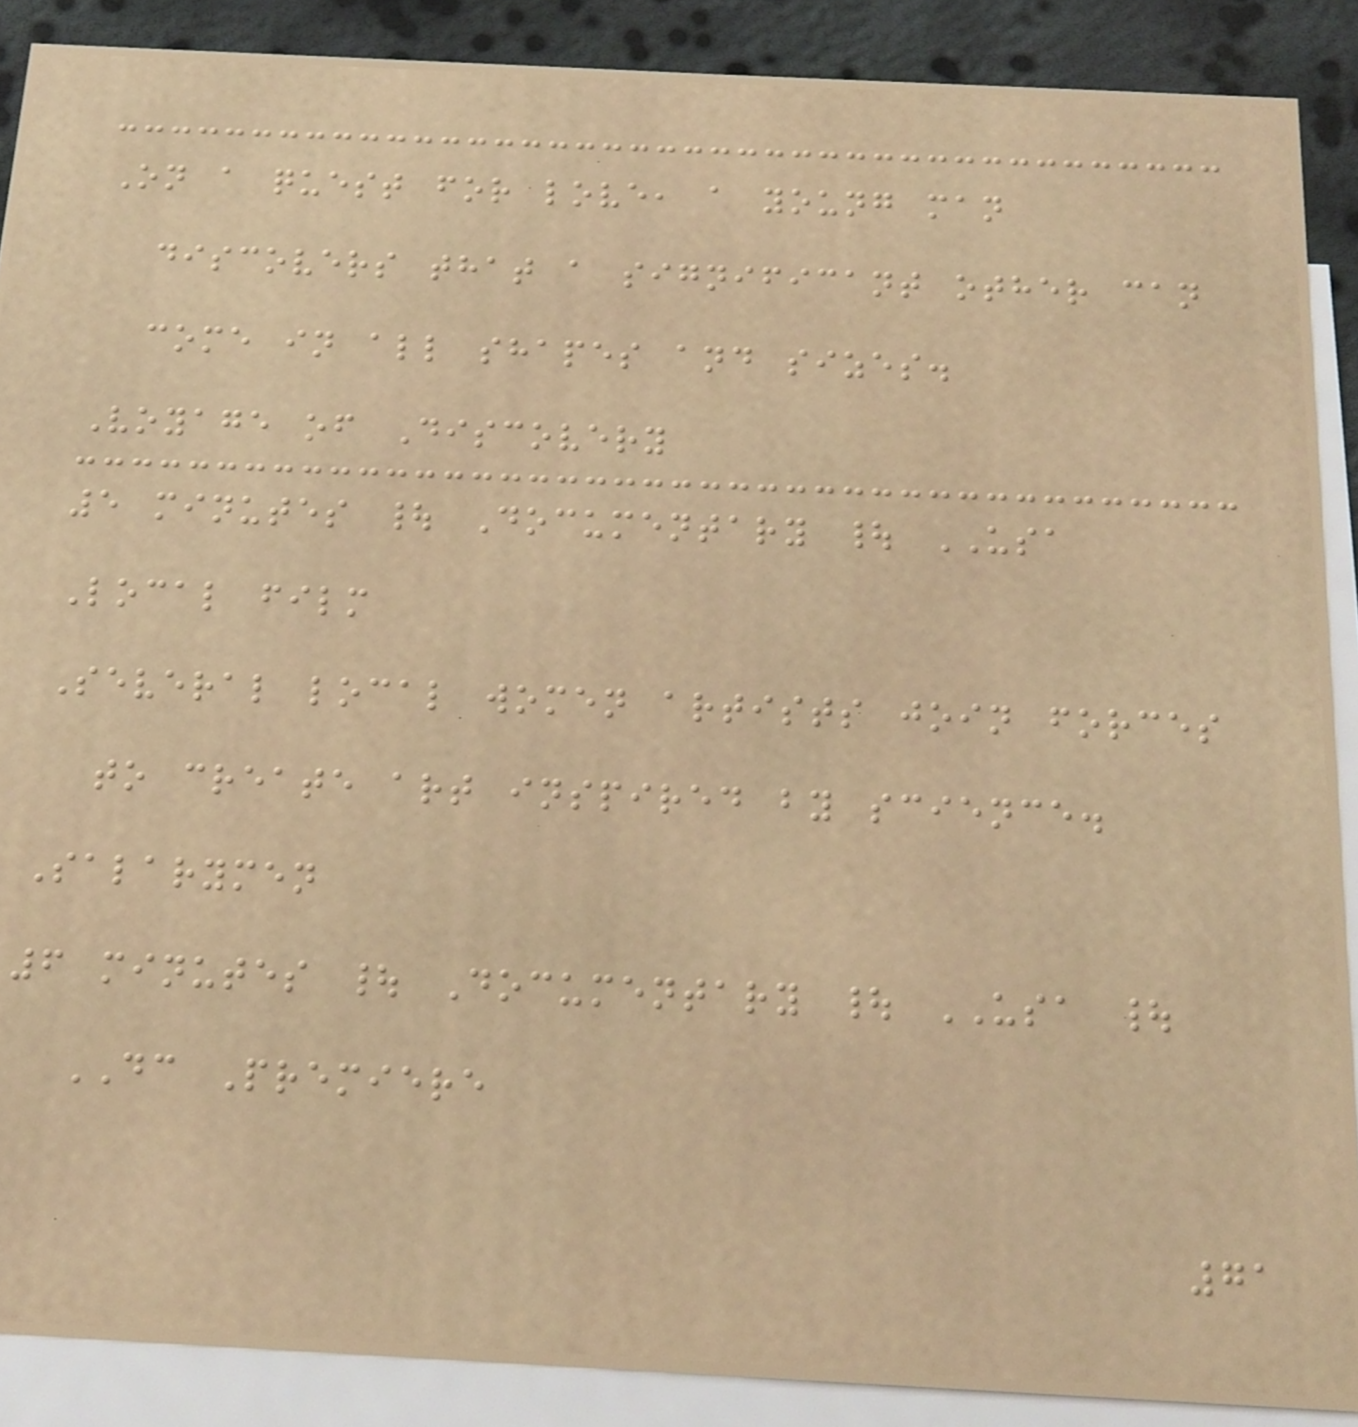On a quest for love, a young man
discovers that a significant other can
come in all shapes and sizes.
Voyage of Discovery
5 minutes | Documentary | USA
Local film
Several local women artists join forces
to create art inspired by science.
Salarymen
6 minutes | Documentary | USA |
DC Premiere
71
